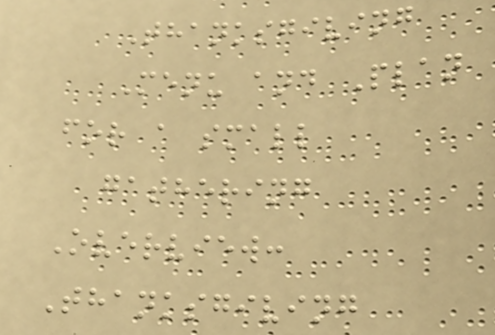Thanksgiving
Menu and Plan
for a small
gathering
Overview:
Thanksgiving
